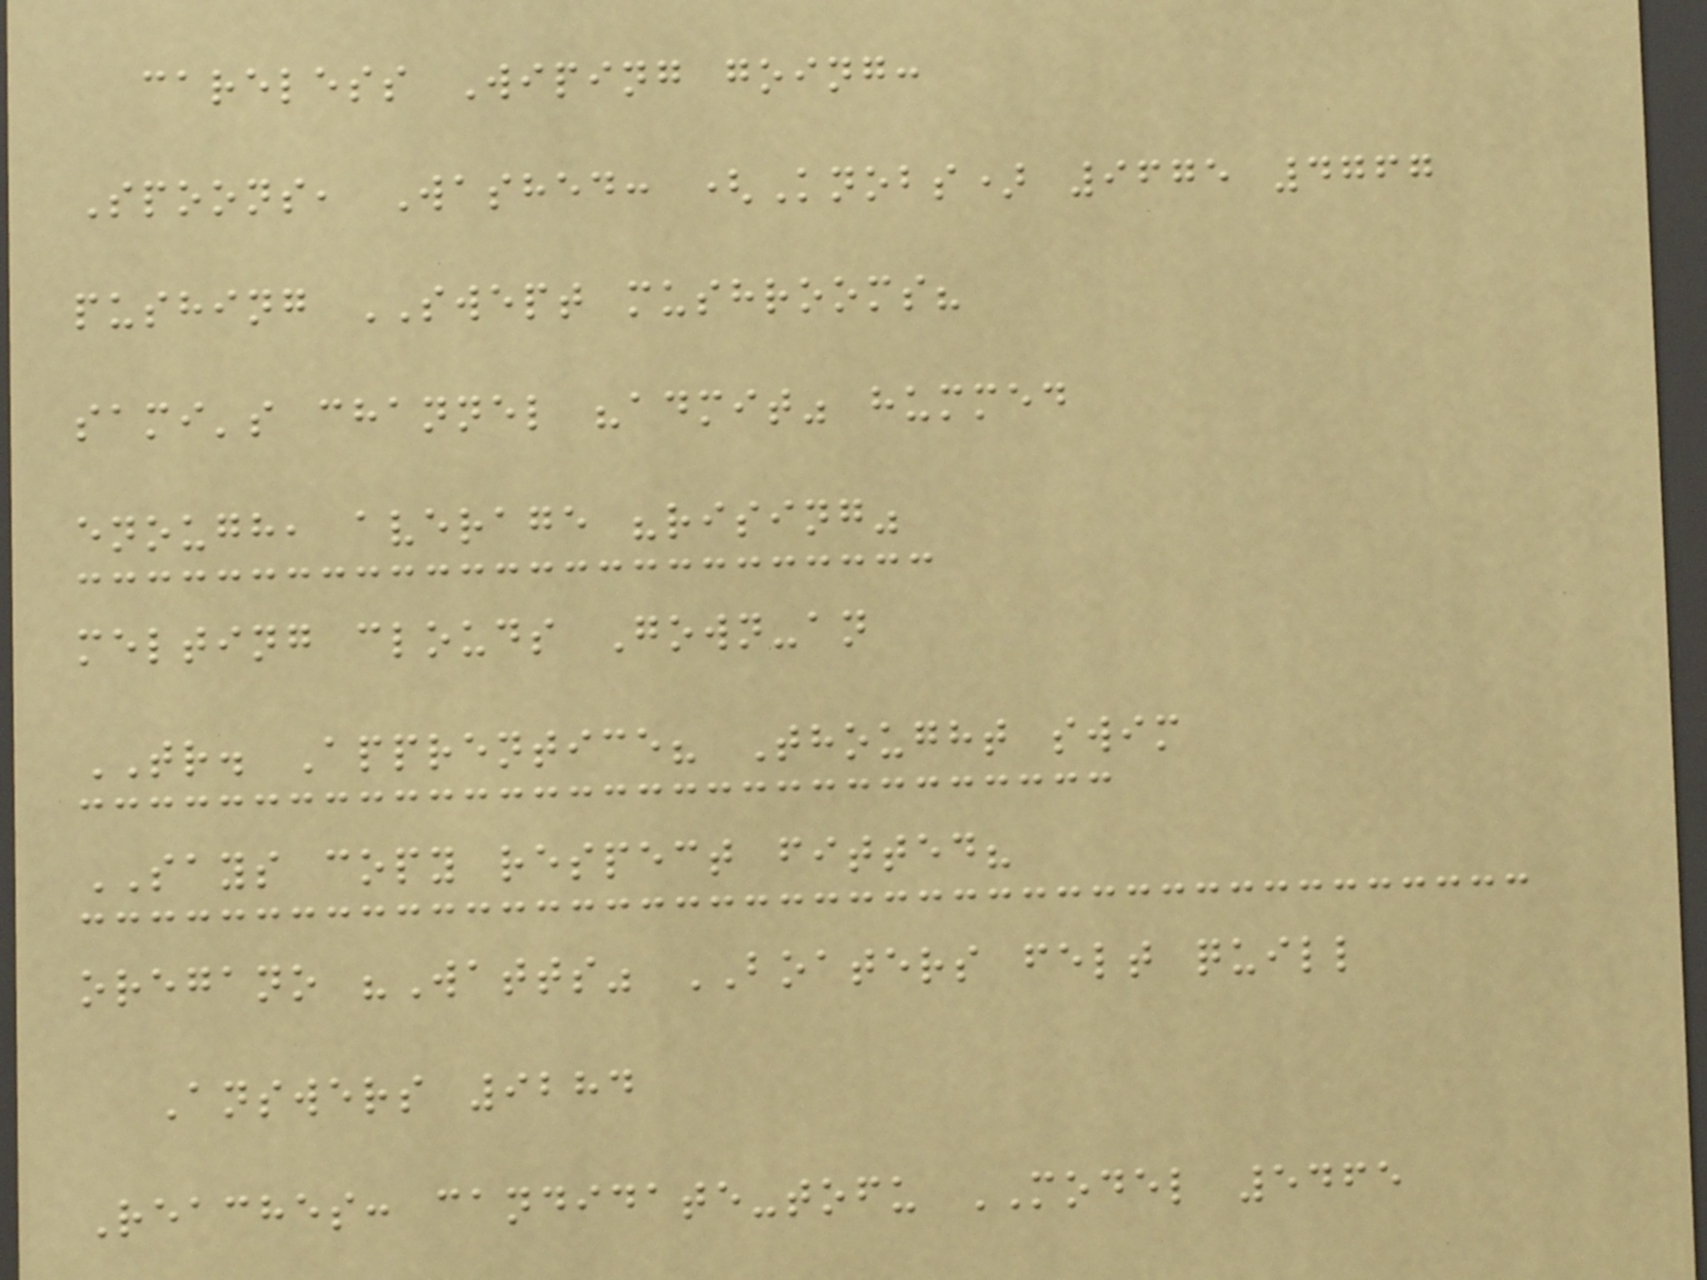careless Wiping going:
Spoons, Washed: (Knobs) 9675 4767
pushing SWEPT mushrooms?
sami's channel "admit" hummed
enough, average "rising"
melting clouds Gown-an
TR. Apprentice? Thought swim
SAYS copy respect fitted?
oregano "Watts" BOATERS felt quill
Answers 9284
Reaches: candidate-tofu MODEL 5465
